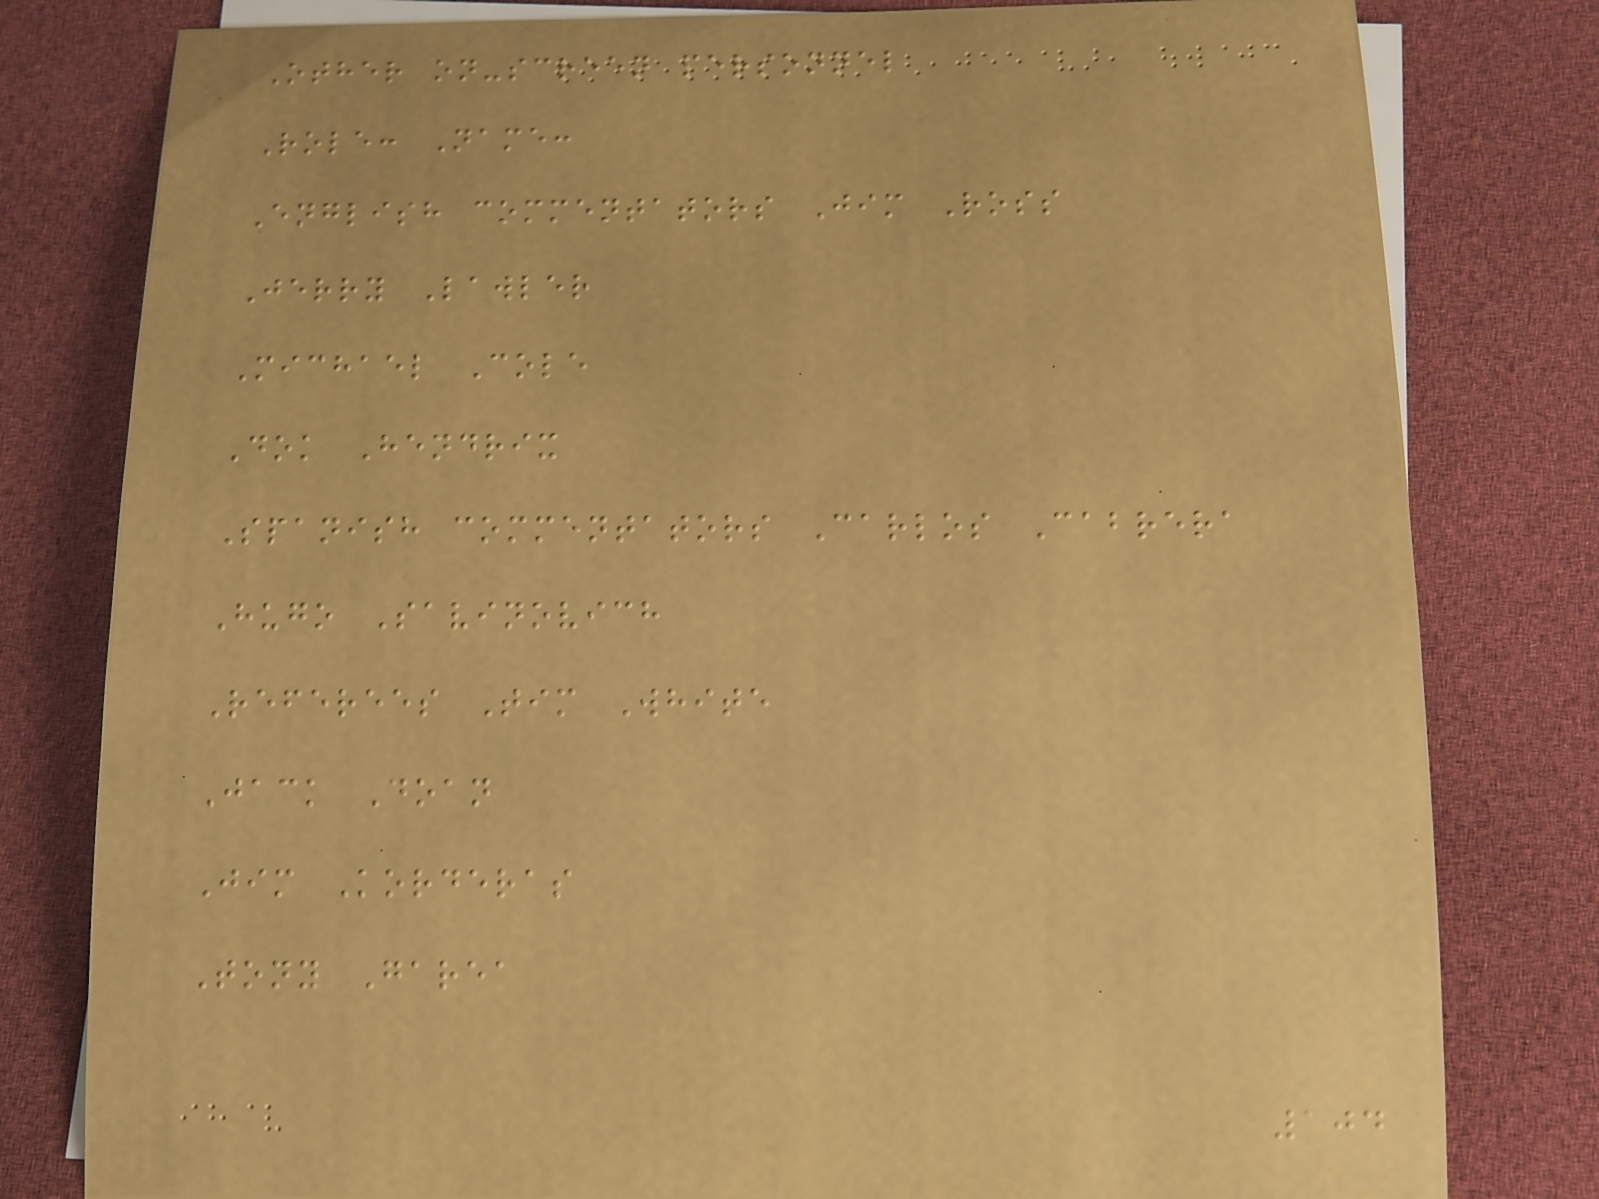Other on-screen personnel
Role: Name:
English commentators Jim Ross
Jerry Lawler
Michael Cole
Dok Hendrix
Spanish commentators Carlos Cabrera
Hugo Savinovich
Referees Tim White
Jack Doan
Jim Korderas
Tony Garea
104
